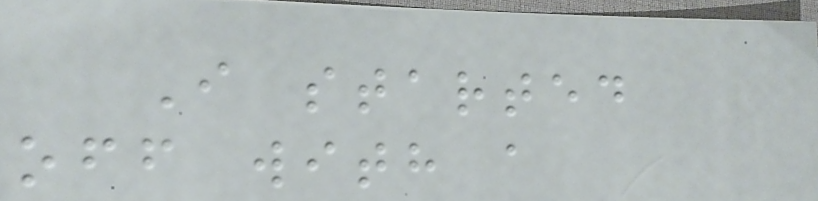I started
off with a
